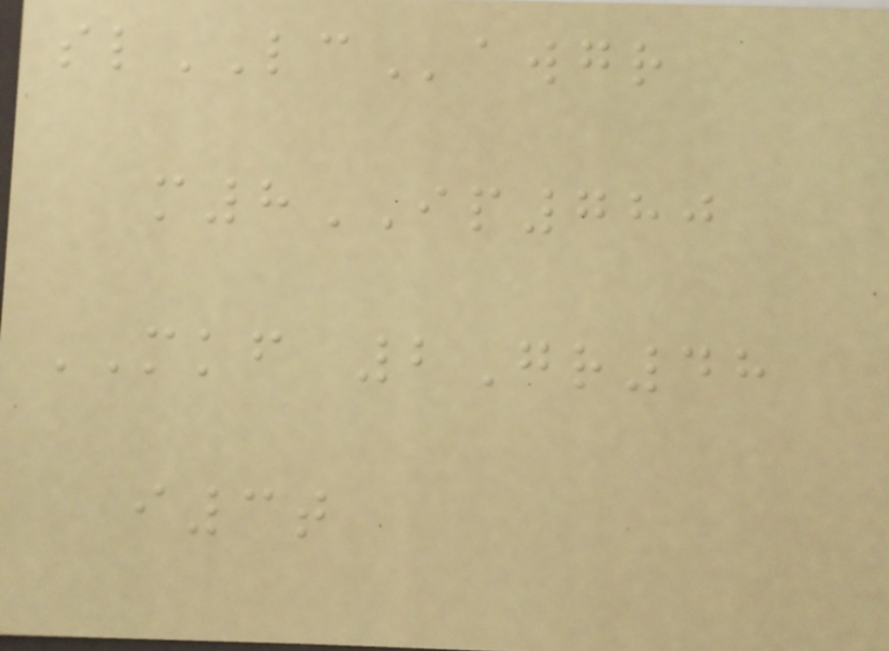slLCawgr
m8IP780
MKF 2Gr48
i3t
